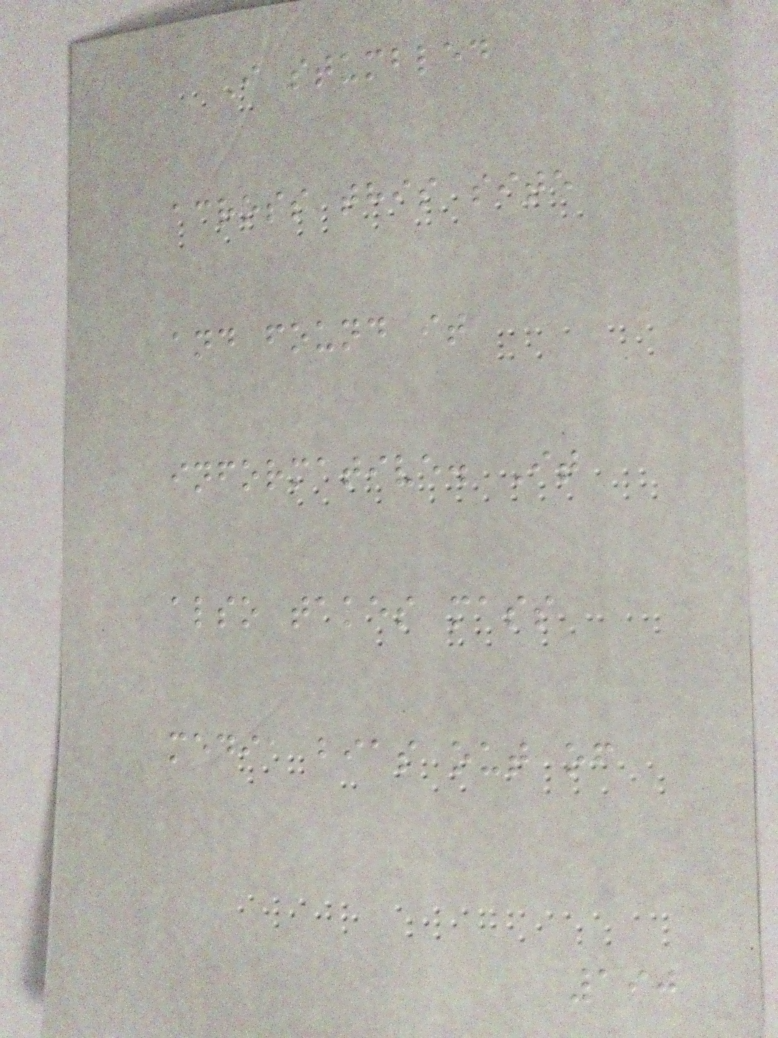I stumbled
across this site
and found it
informative. It
also takes mass
media bias out of
190
